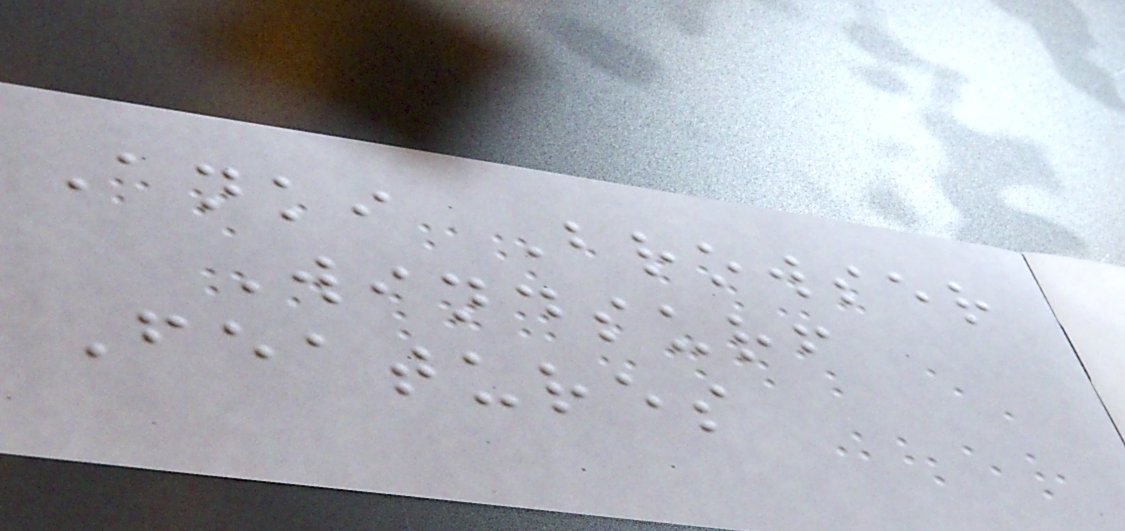Anki Browser
Windsurf
Features
